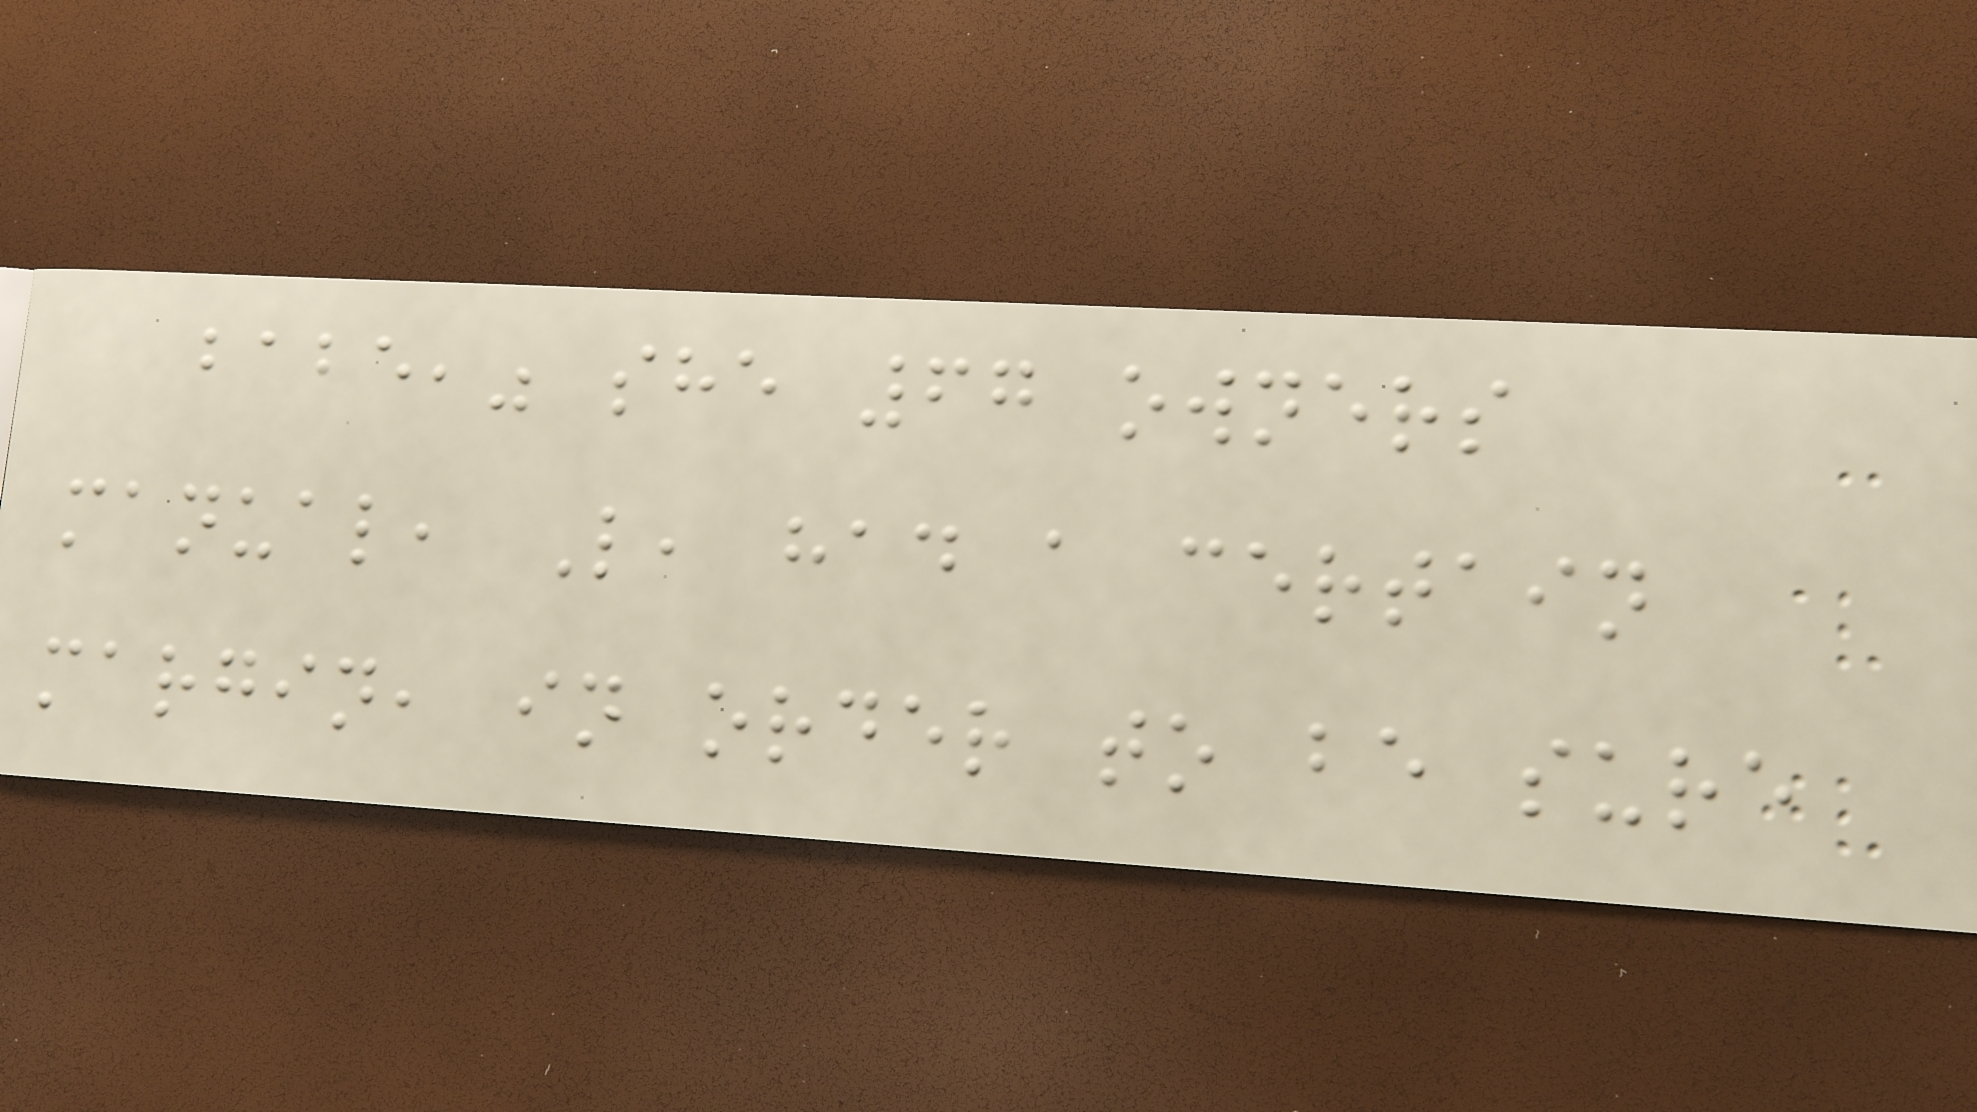babe," she 67 owners
manual, L, had a certain
margin, in order to be sure
